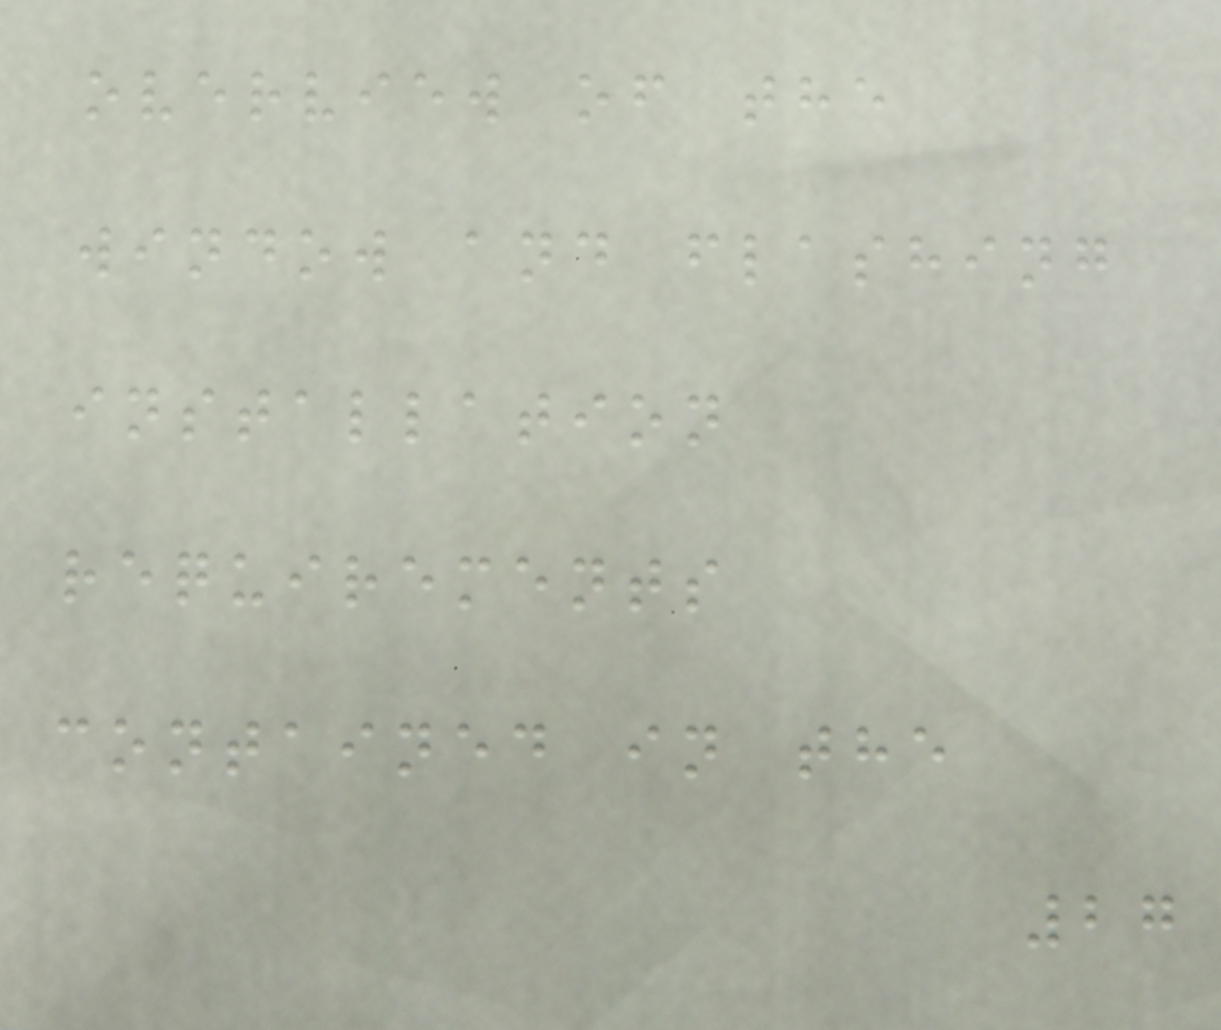overview of the
window and flashing
installation
requirements
contained in the
27
